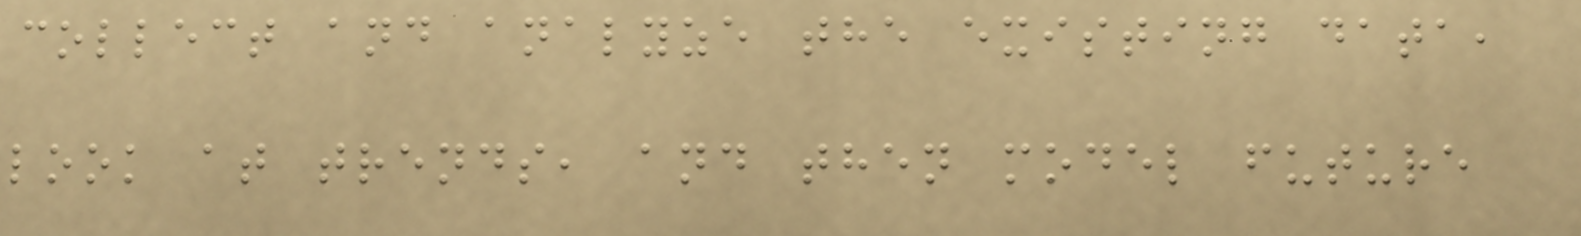collect and analyze the existing data,
look at trends, and then model future
